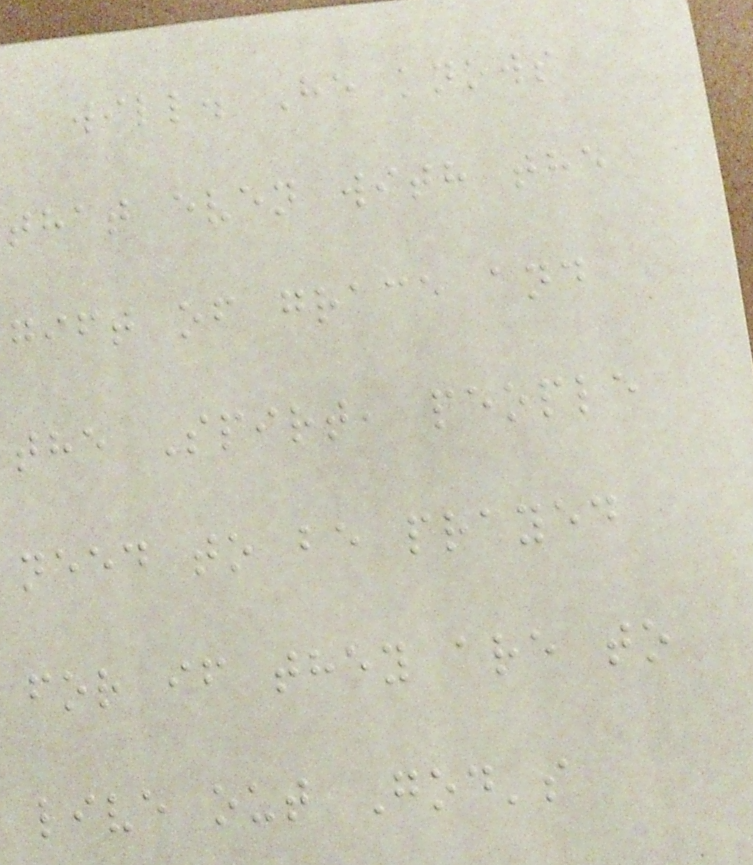will. He knows
that even with the
gift of grace and
the Spirt, people
need to be prayed
for if they are to
live out God's
